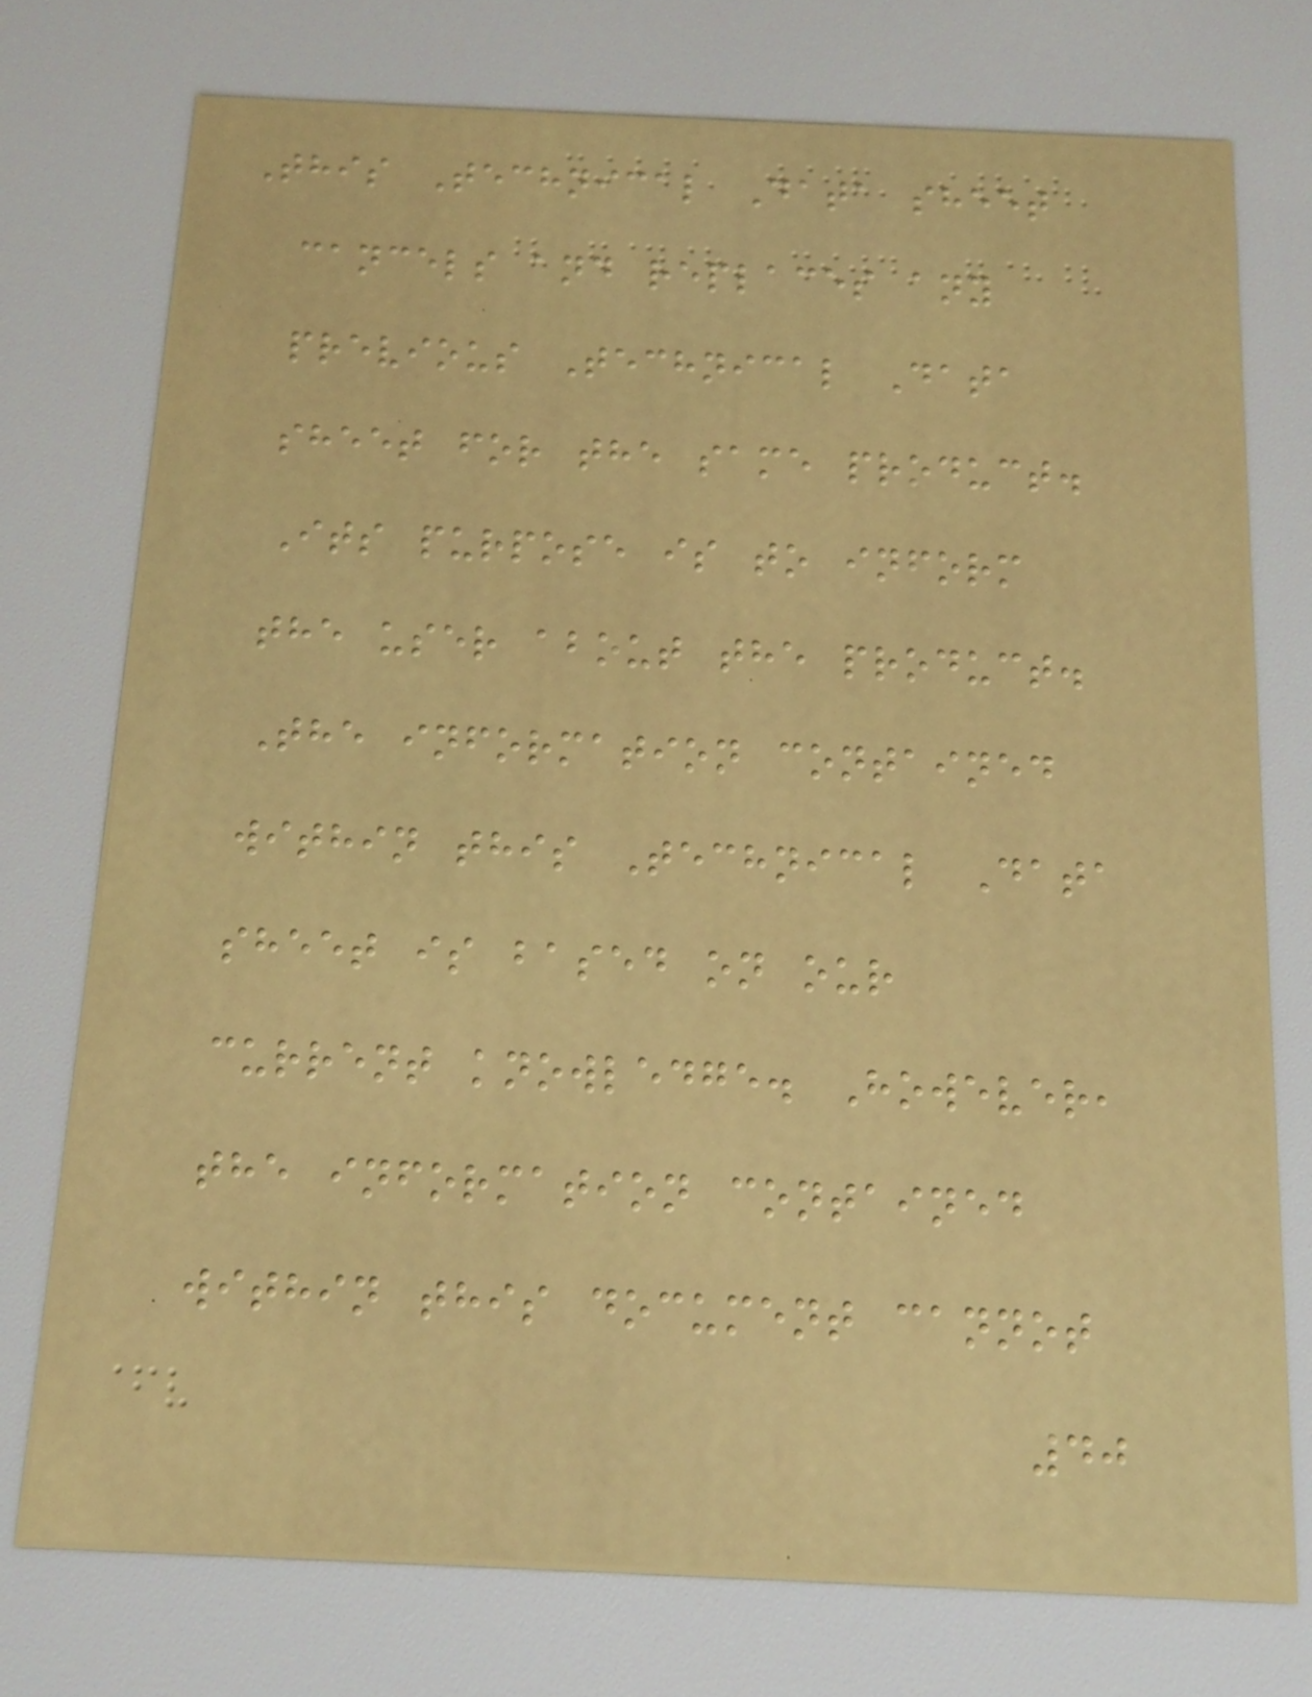This Technical Data sheet
cancels and replaces any
previous Technical Data
sheet for the same product.
Its purpose is to inform
the user about the product.
The information contained
within this Technical Data
sheet is based on our
current knowledge. However,
the information contained
within this document cannot
40
